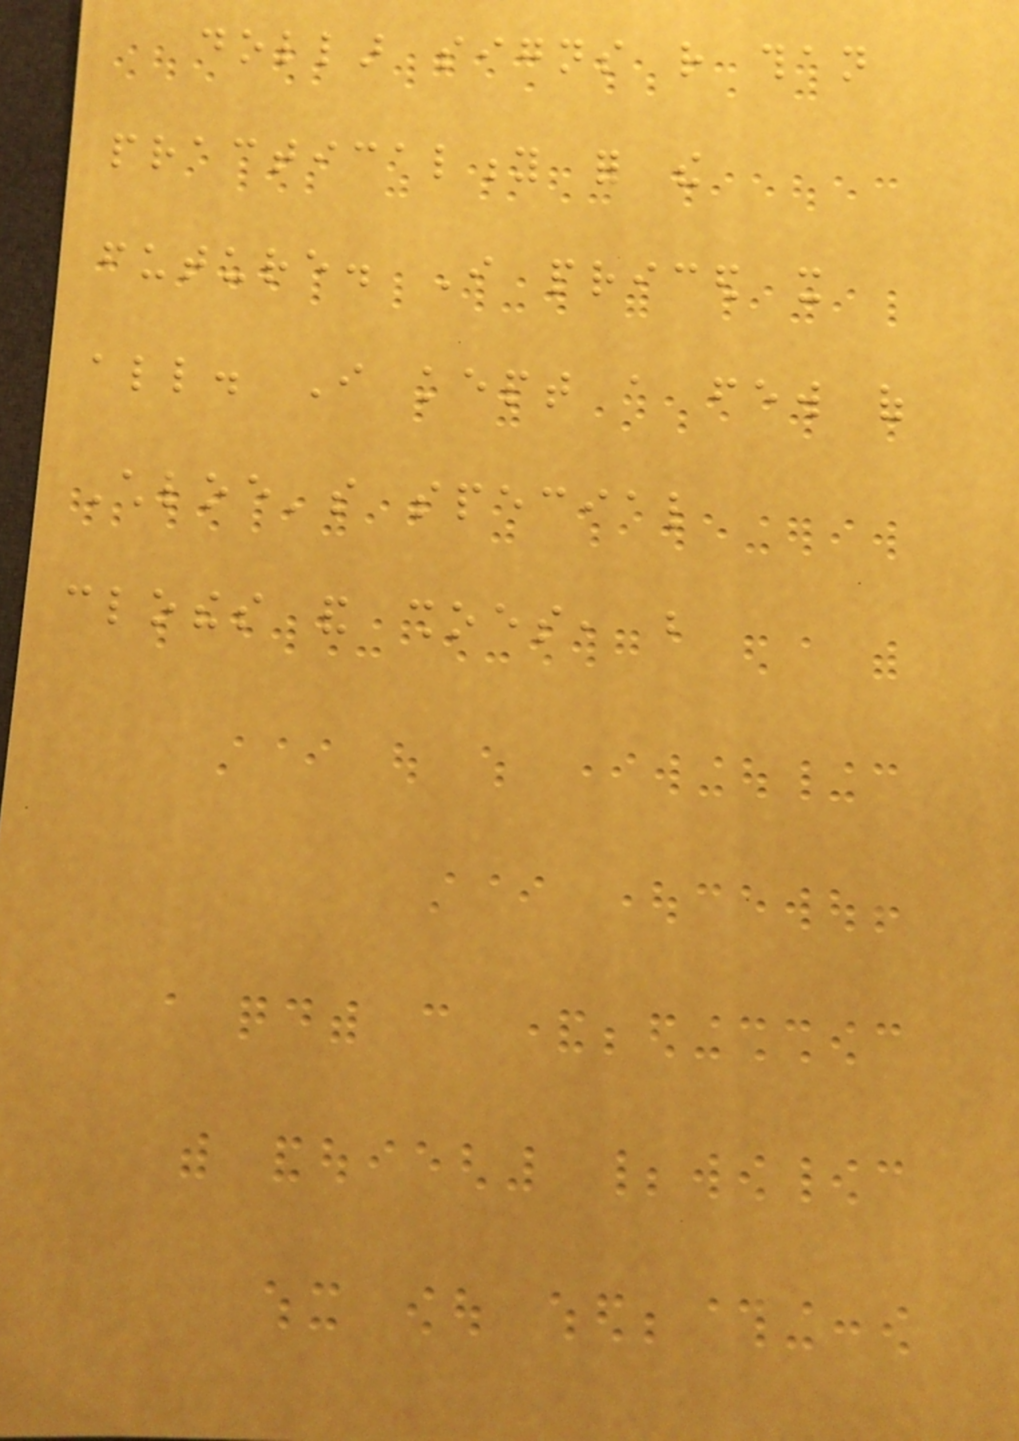dollar signs rather than
practicality for the
future. I priced it
all. I kept a few of
Chloe's special
clothes and shoes, but
